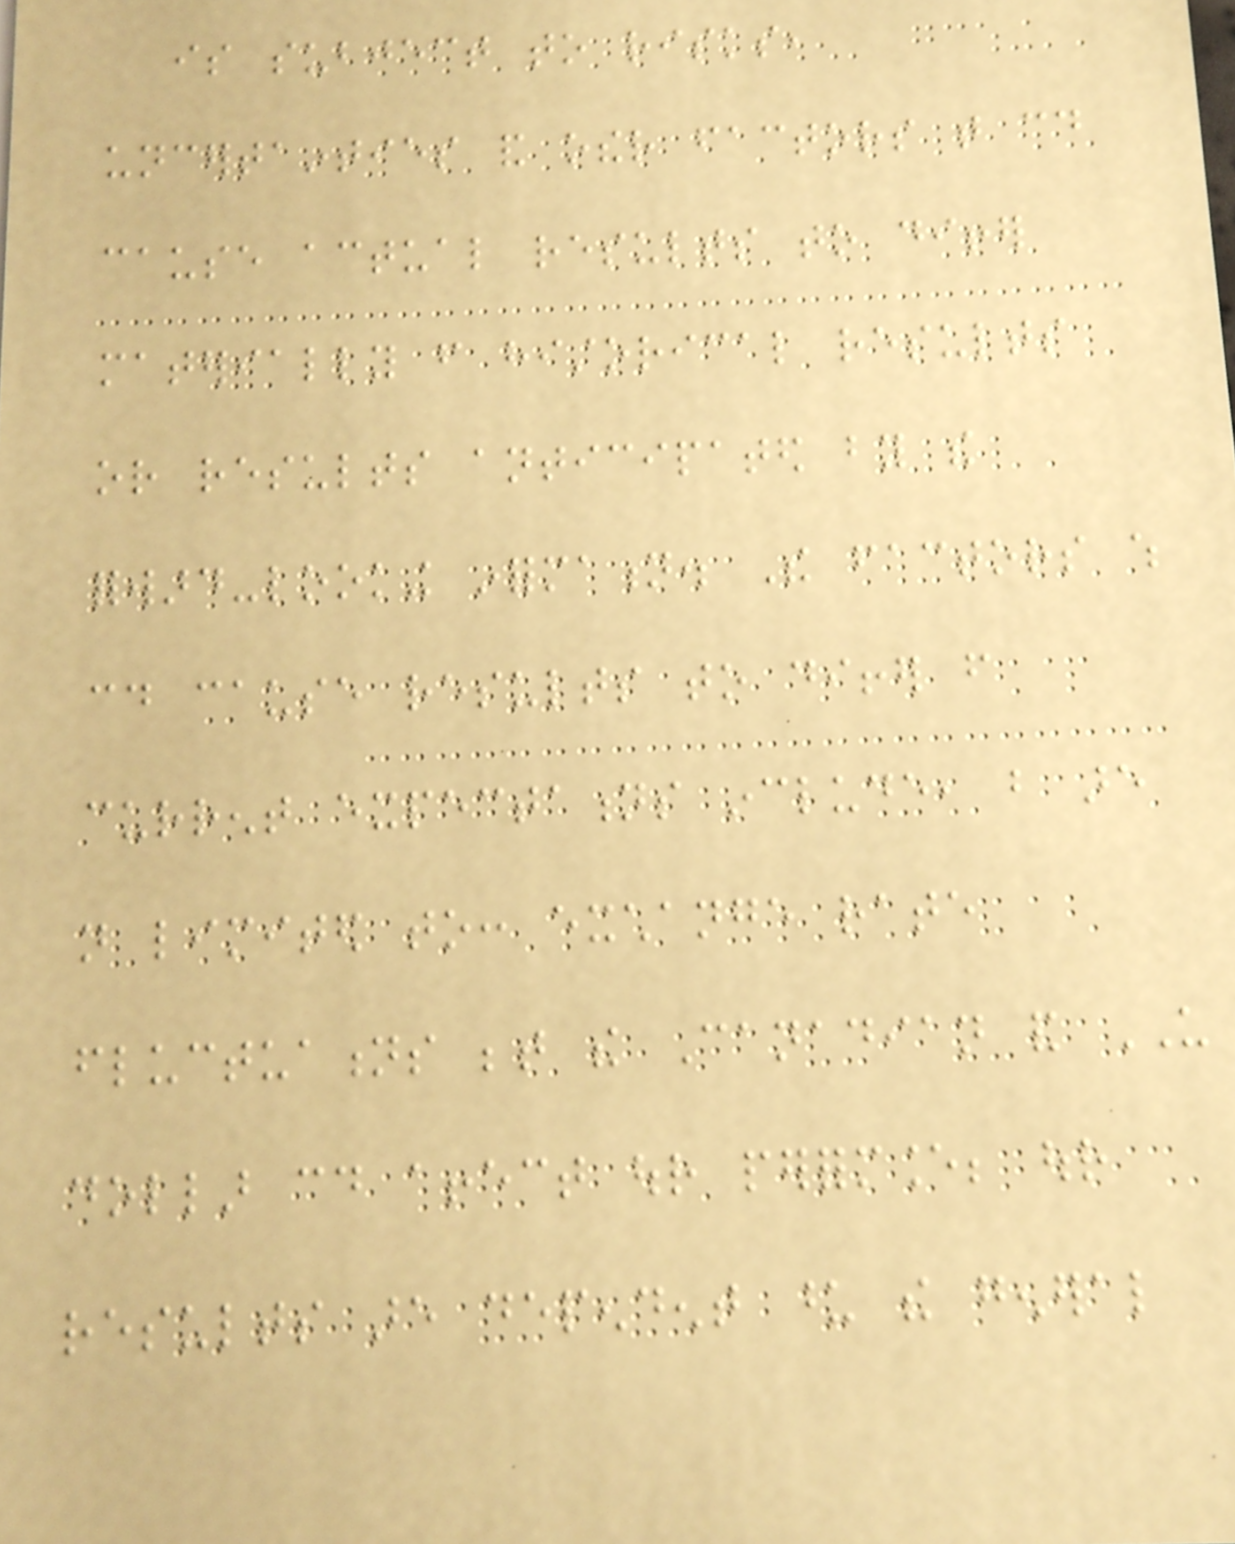is subject to risks,
uncertainties and other factors that could
cause actual results to differ
materially from historical results
or results anticipated by the
forward-looking information. The factors which
could cause results to differ from
current expectations include, but are
not limited to: exchange rate
fluctuations between the Canadian and US
dollar could affect our performance; our
results are dependent upon the general
